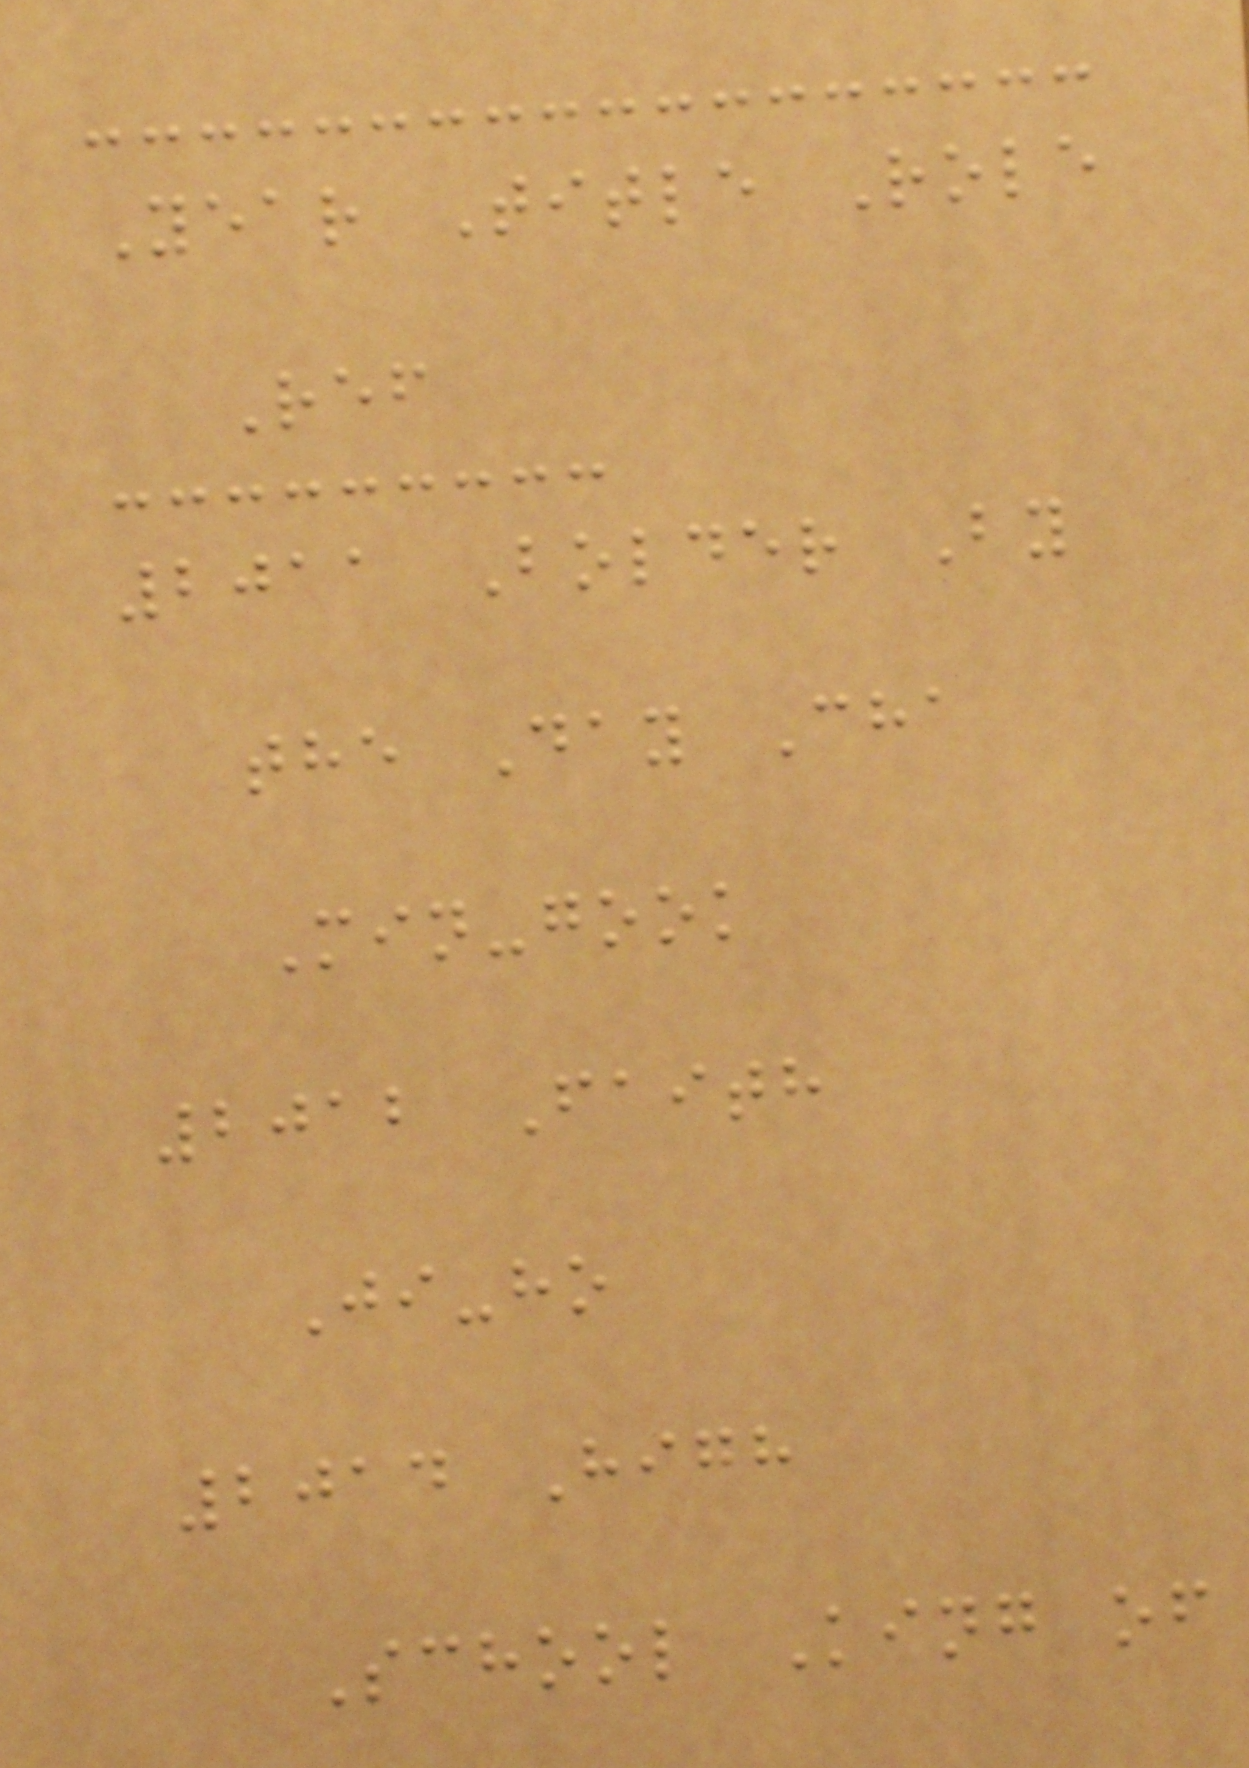Year Title Role
Ref
2011 Bolder By
the Day Cha
Min-gook
2012 Faith
Ji-ho
2014 High
School King of
